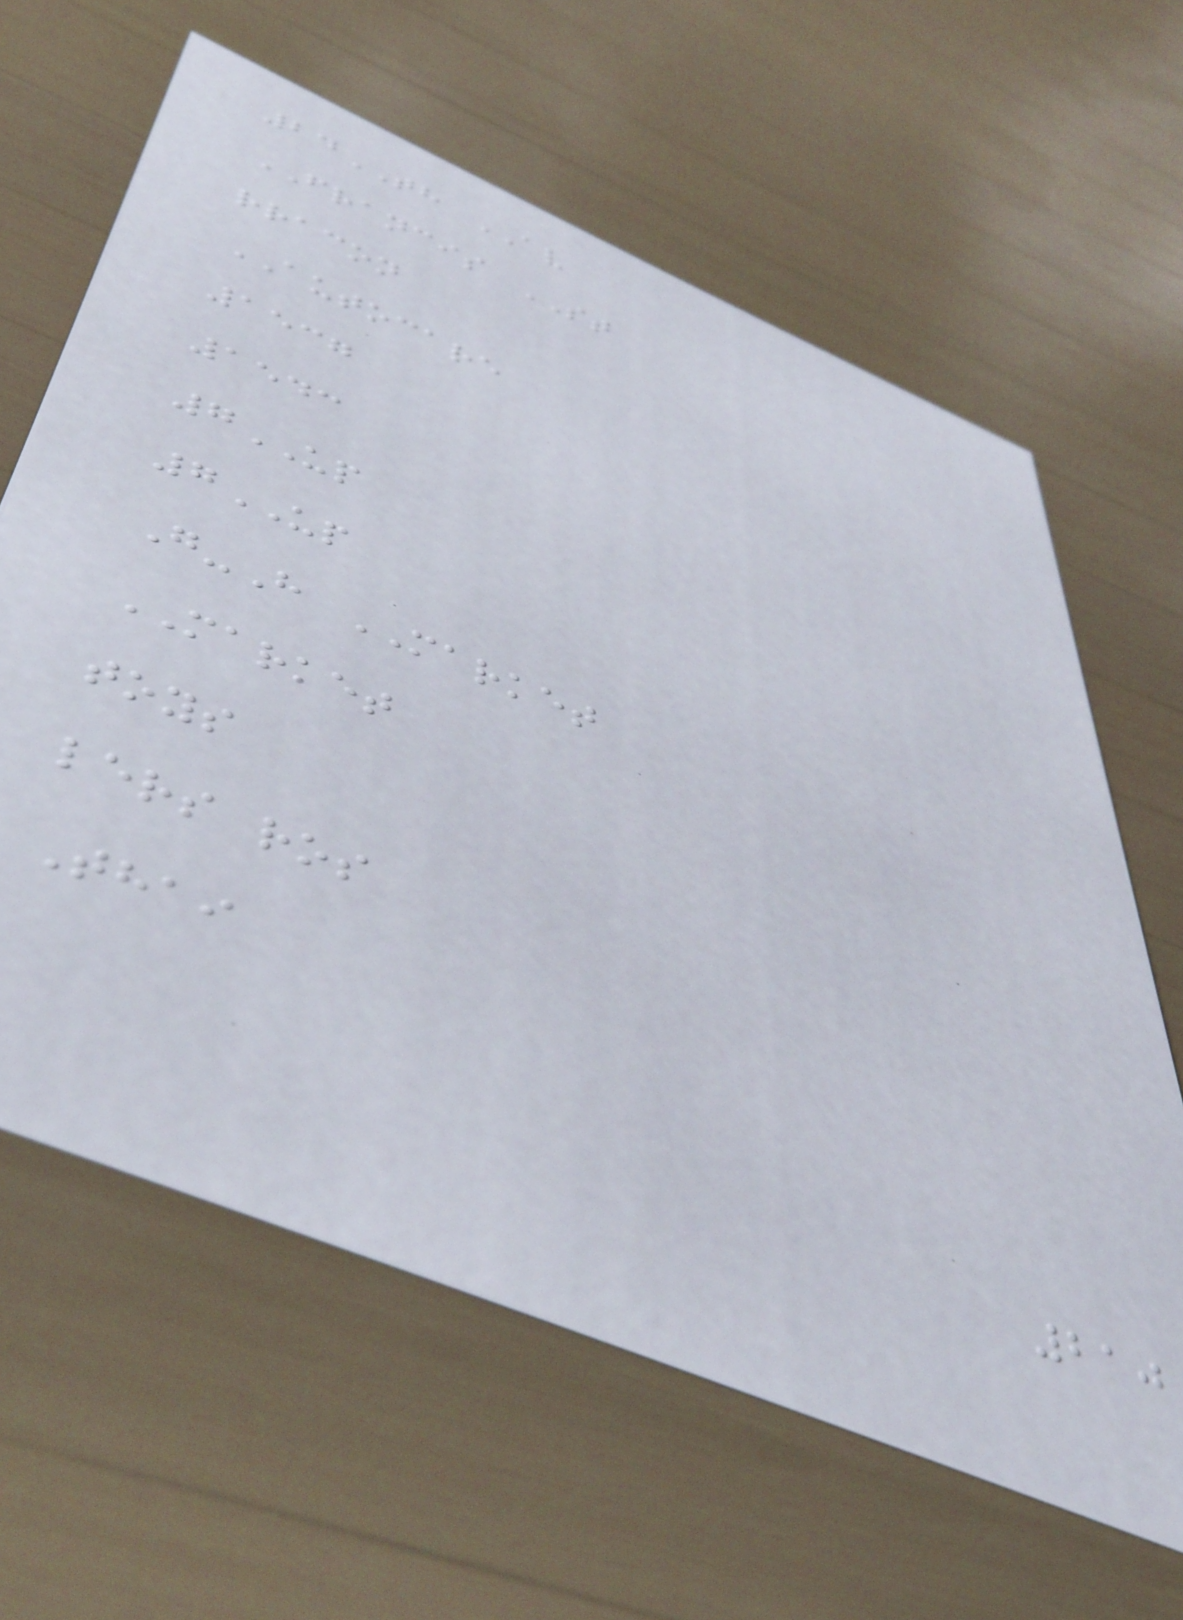24TH AV
FRANCIS ST
rracon
AUTOCARE
1537
1543
7UP
7UP
G-H MARKET
MARKET
toys
lers ros
Thai
210
